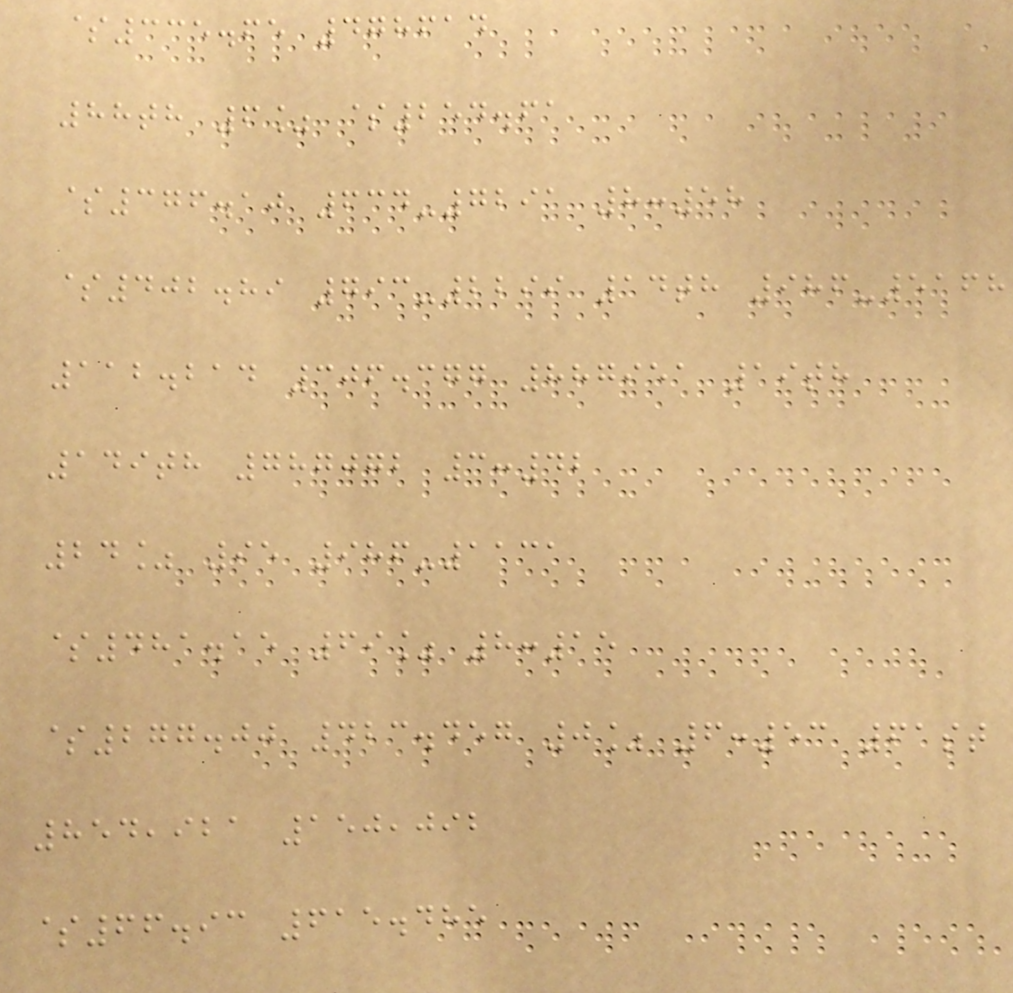$335.65 478614
88th 6% $254.61
$376.10 634-7291 8:58
$402.89 793-2299 14th 986-5168
112.214 306.377 887951 19th
149th 787072 3:42
24% 95 986-1131
$481.15 69% 8:15
$277.00 423.457 0% 6:53 61st
854,921 150,092
$66.93 615.485
